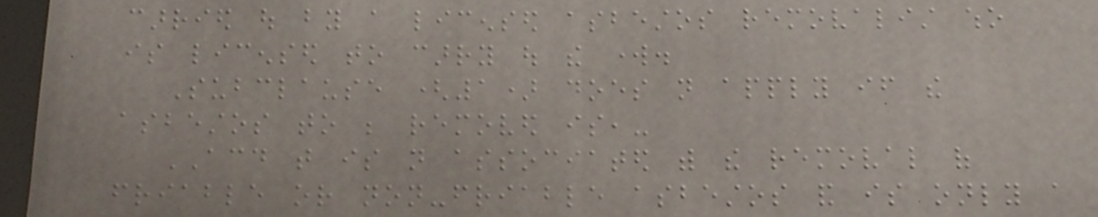carried out by a licensed asbestos removalist who
is licensed to carry out the work.
Subclause (1) does not apply if the
asbestos to be removed is,-
ACD that is not associated with the removal of
friable or non-friable asbestos and is only a
